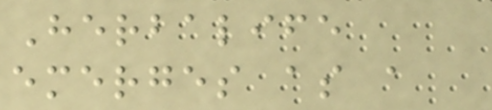Herbalife
emerges as a
